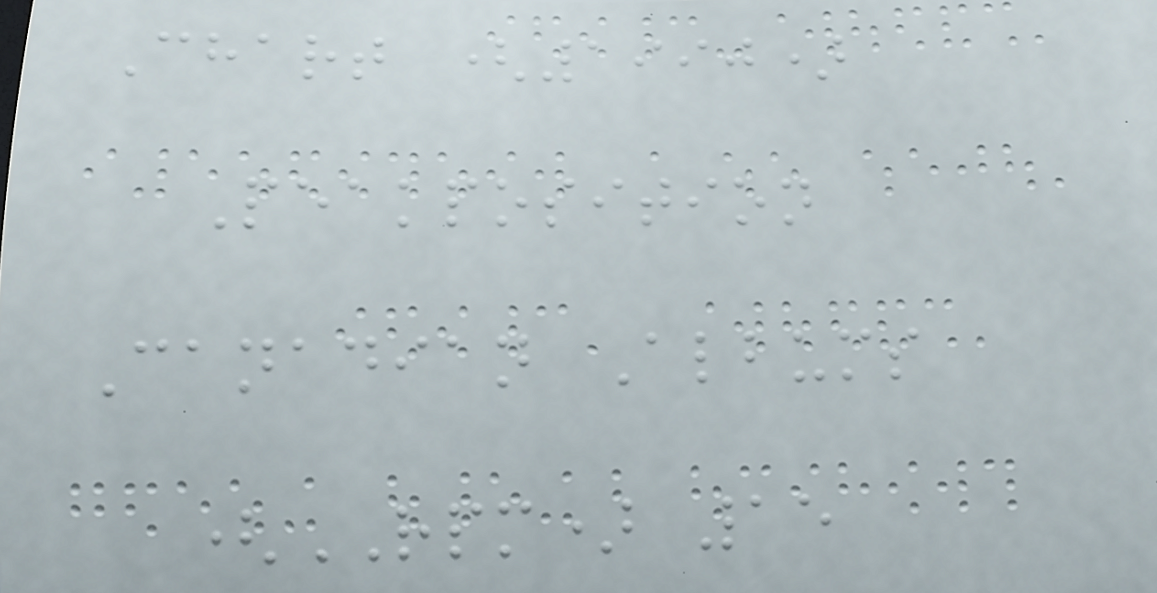Chart (1990)
Peakposition
Canadian Albums
(RPM) 15
